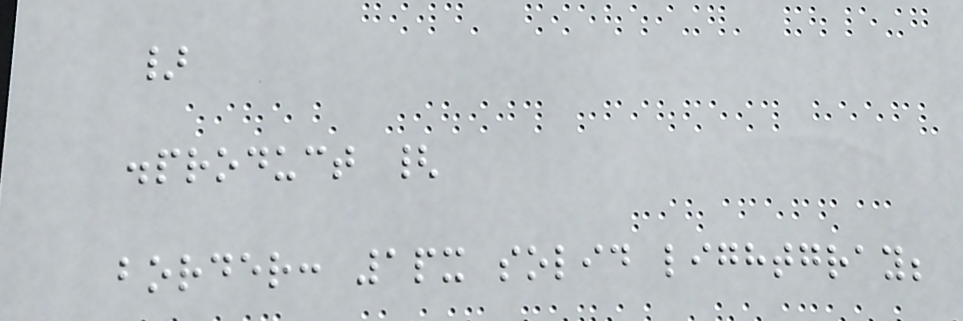}
.product {
border: 1px solid lightgray;
